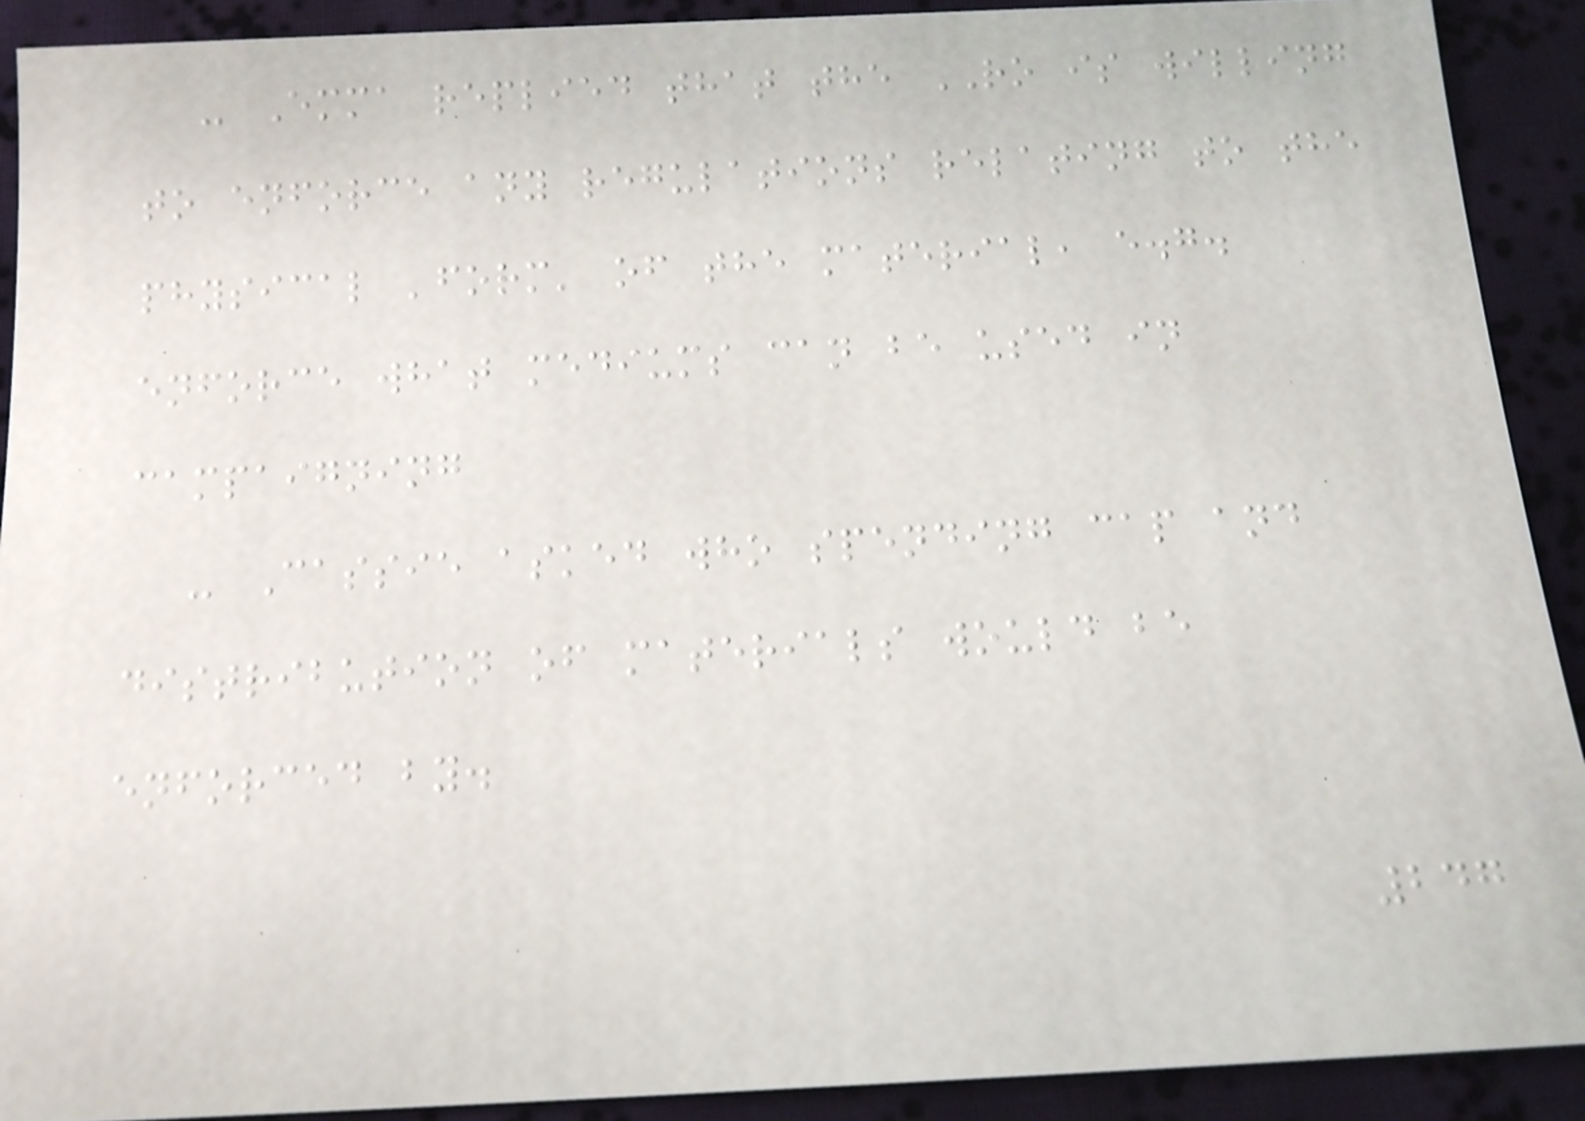- Emma replied that the RO is willing
to enforce any regulations relating to the
physical 'form' of the material, e.g.
enforce what mediums can be used in
campaigning
- Cassie asked who spending cap and
distribution of materials would be
enforced by.
247
